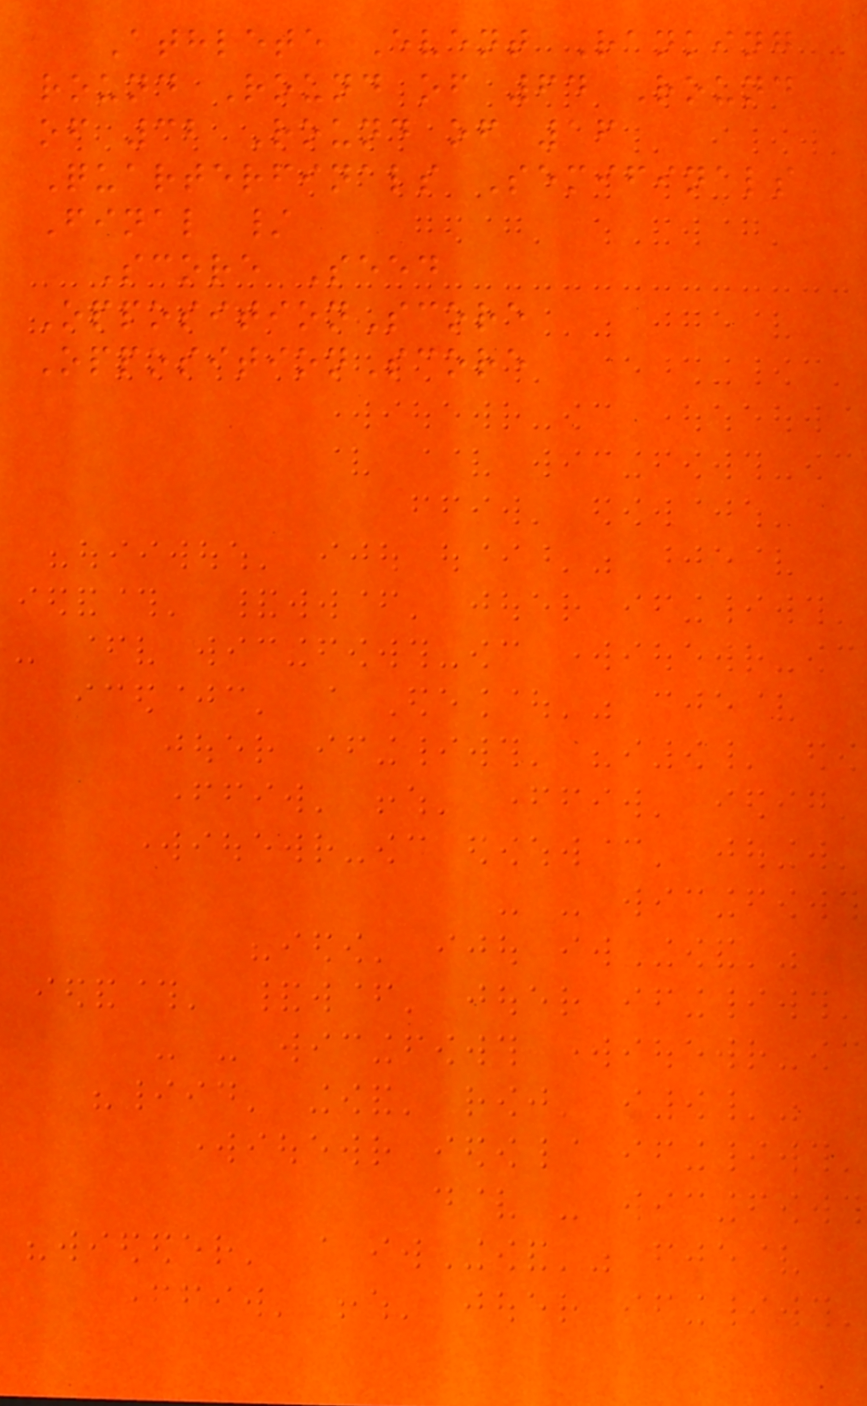Athlete Event Ranking
round Round of 64 Round
of 32 Round of 16
Quarterfinals Semifinals
Final /
Score Seed
OppositionScore
OppositionScore
